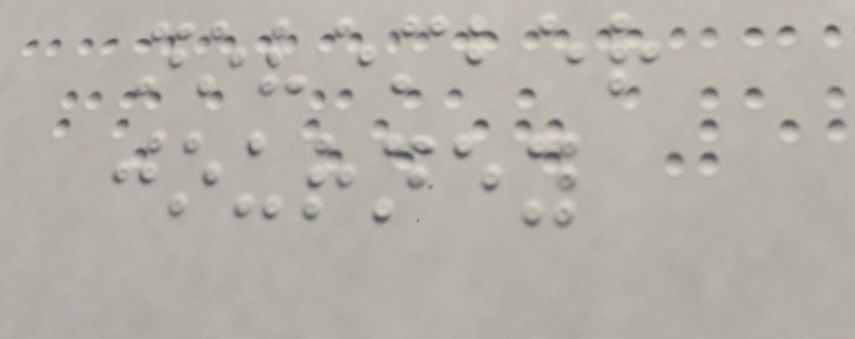november
journey
